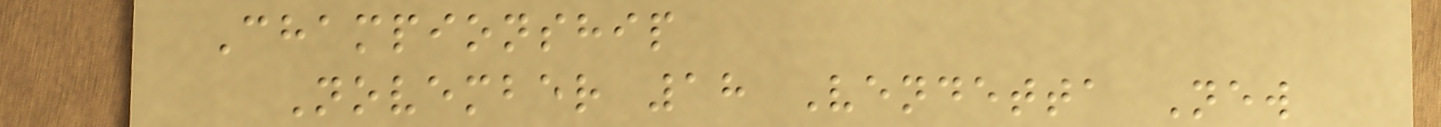Championship
November 18 Vendetta New
